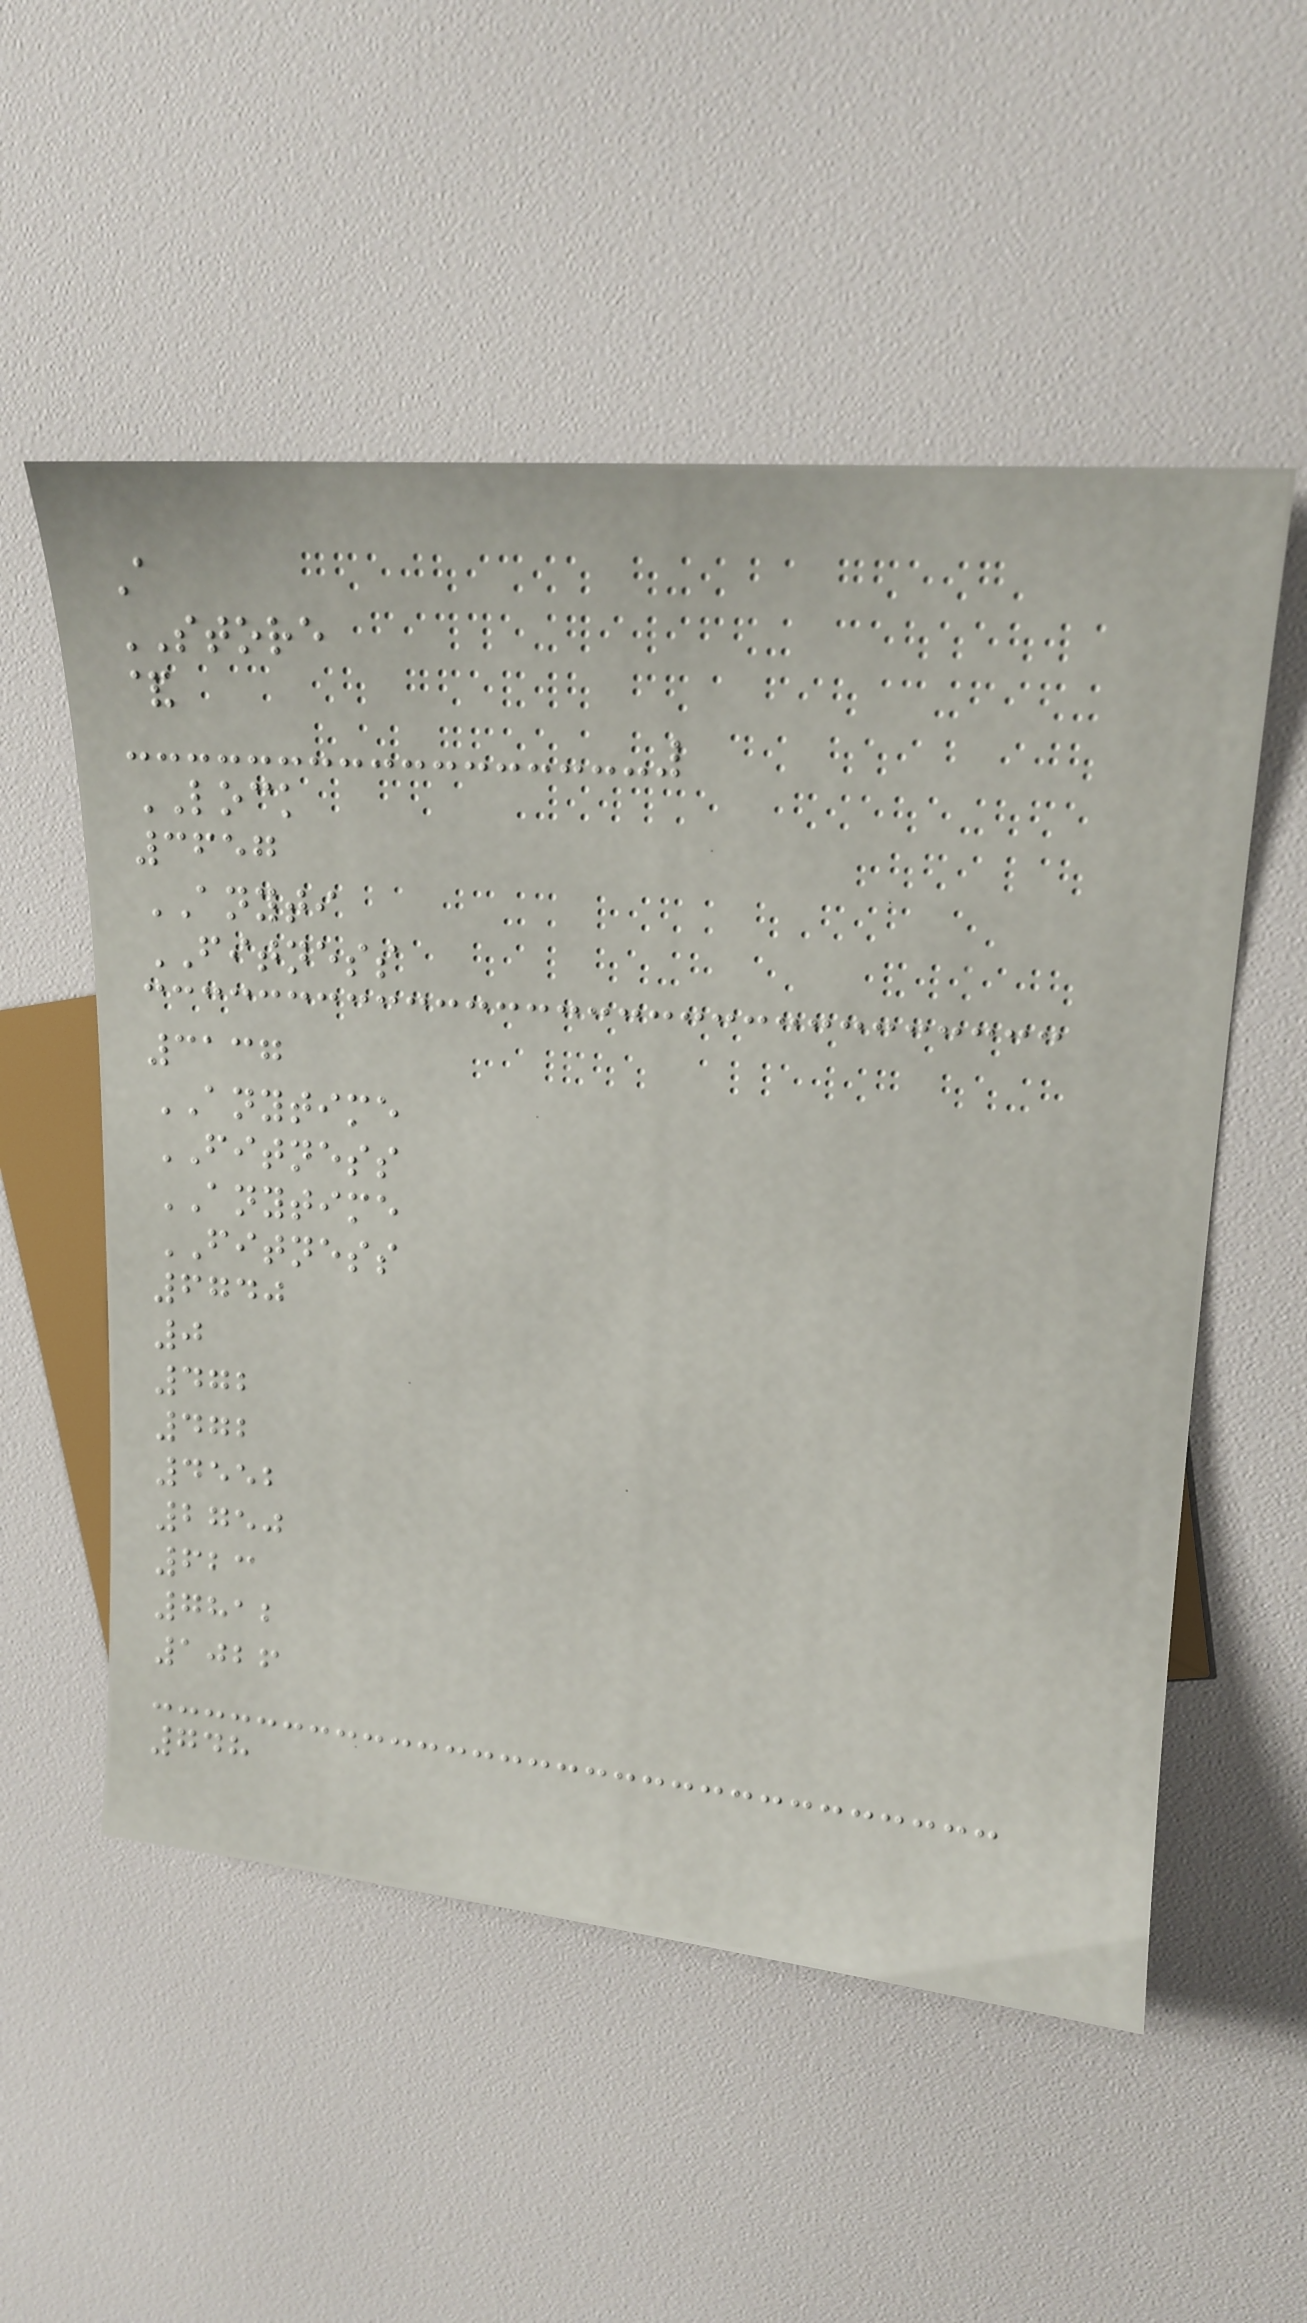A
STORE
&
LOCK
3657
ANYTI
FITNESS
3137
ANYTIME
FITNESS
ANYTIME
FITNESS
6740
0
472
472
4552
2750
623
7812
1026
748
